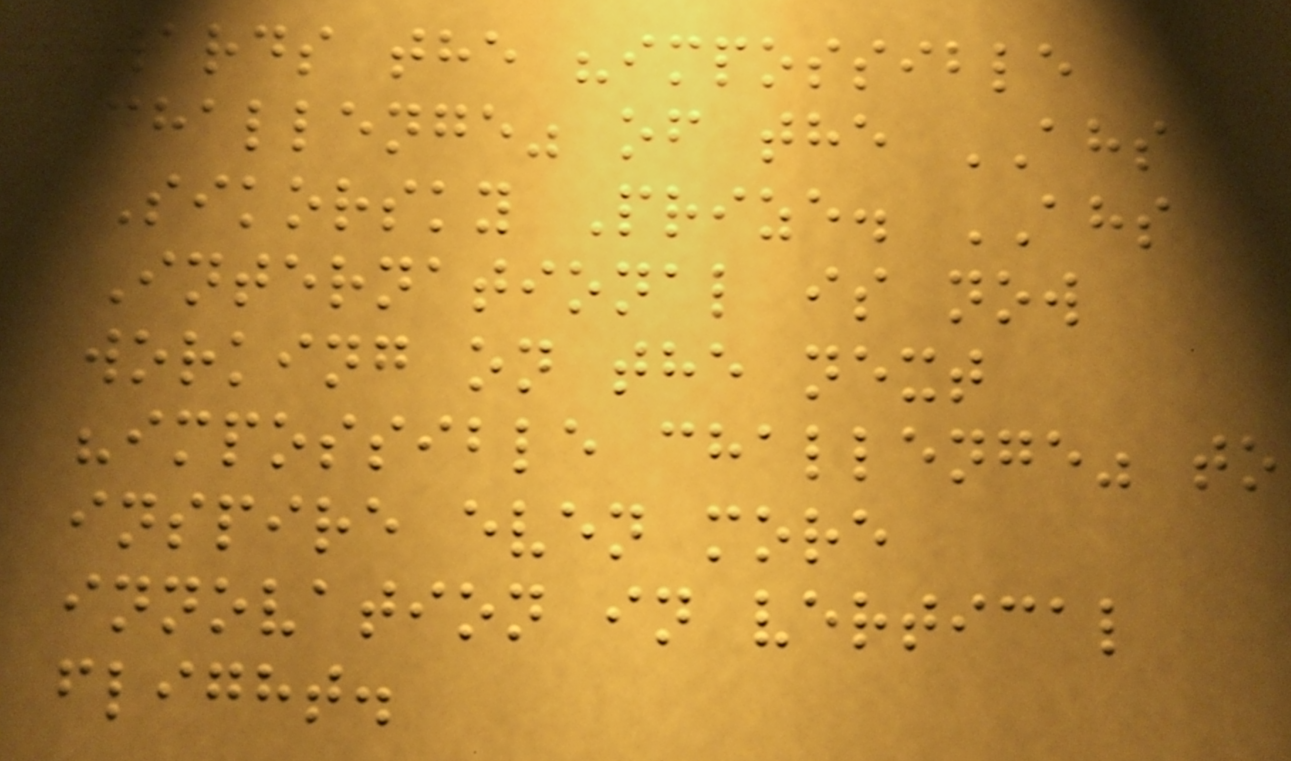towards the "impossible
challenge" of the AHS
Sikorsky Prize. AHS
International is now
working on the next
"impossible challenge" to
inspire even more
innovation in vertical
flight.
